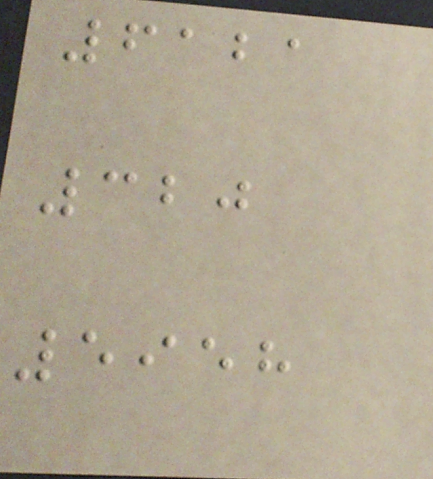6121
320
5958
